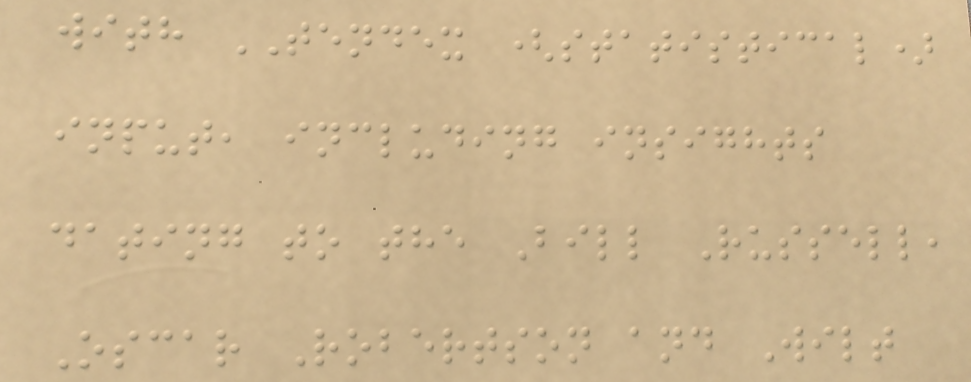with TENDEX (statistical)
input, including insights
dating to the Bill Russell,
Oscar Robertson and Wilt
